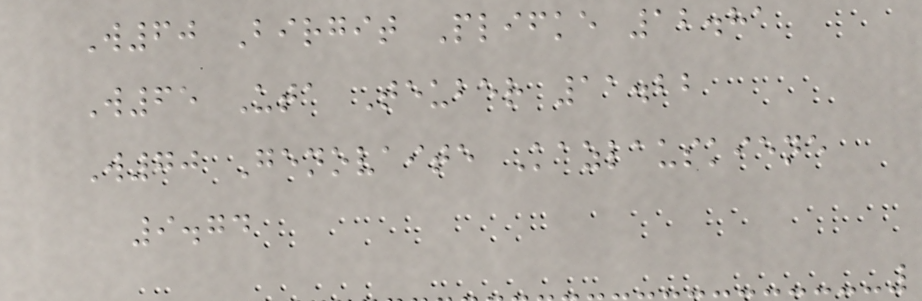W60 Birgit Plifke 12.81
W65 Uta Teuber 11.22
W70 Genovaite Kazlauskiene
9.74
